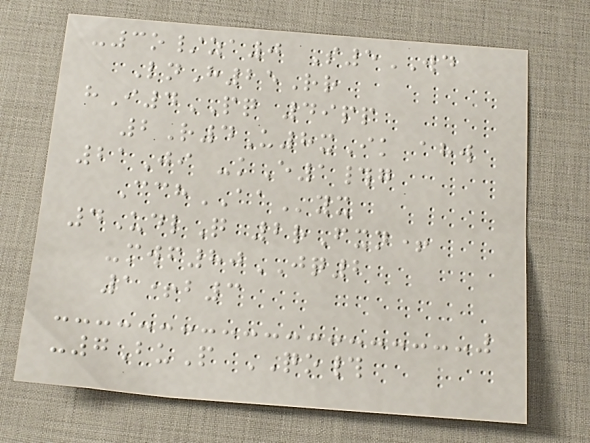-3o/za0 S5WD
LnH25Rr
hI4PQ 49pp
2R4U8xIk ahw
21Ji -kE1#g
CchAAyx
4UdlQ 2rFxn+
-mwf80JQ2
1+b3
-7BuP QO#
